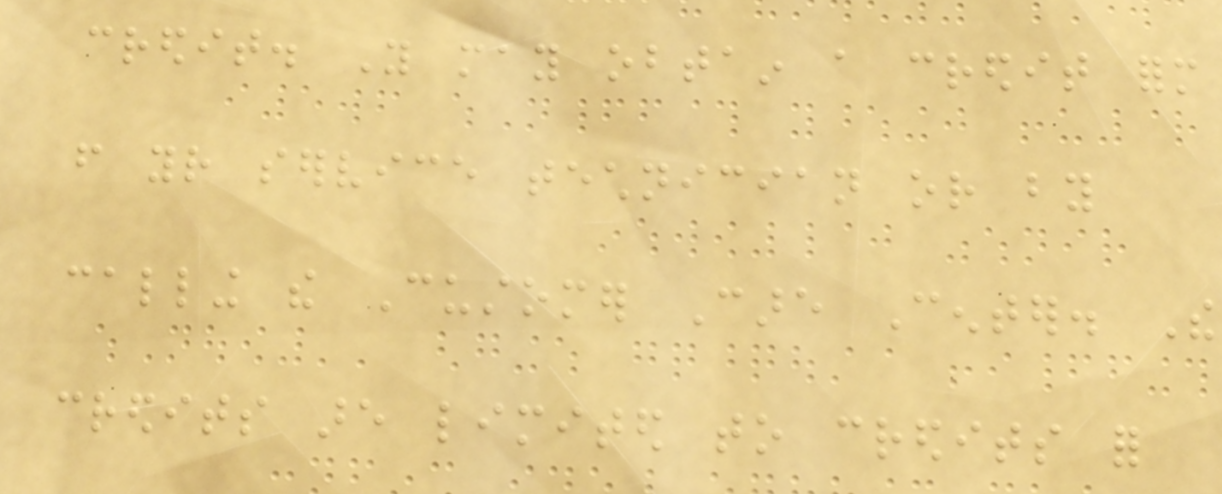credit. You may obtain a credit form
from your service technician or by
calling the Customer Care Center. The
credits are limited to credits for
